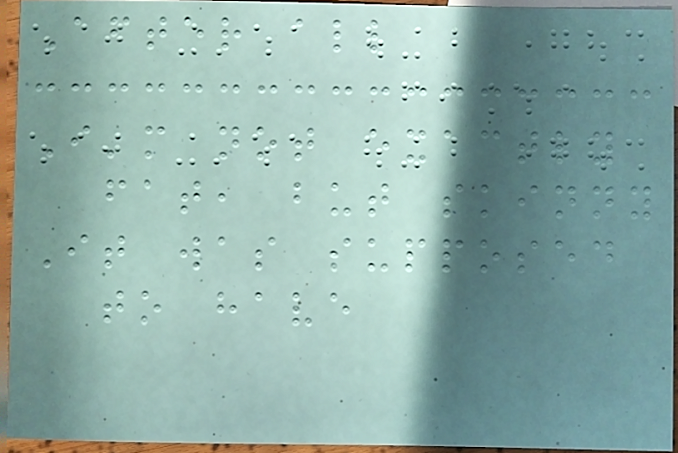After all
I'm not exactly
fat, but skinny
It was supposed
to have
